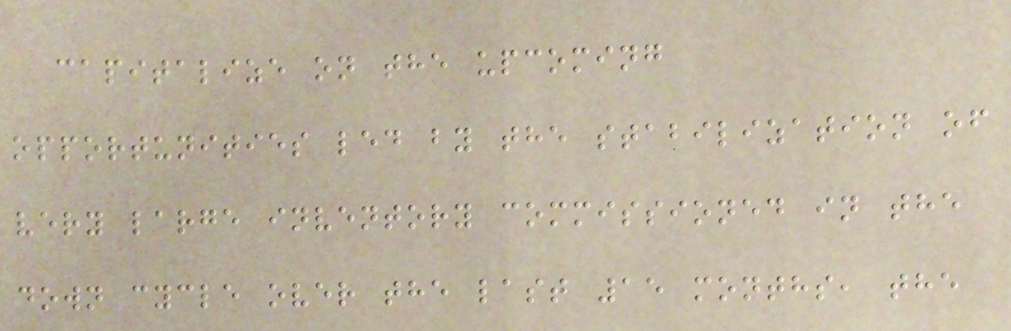capitalize on the upcoming
opportunities led by the stabilization of
very large inventory commissioned in the
down cycle over the last 15 months, the
